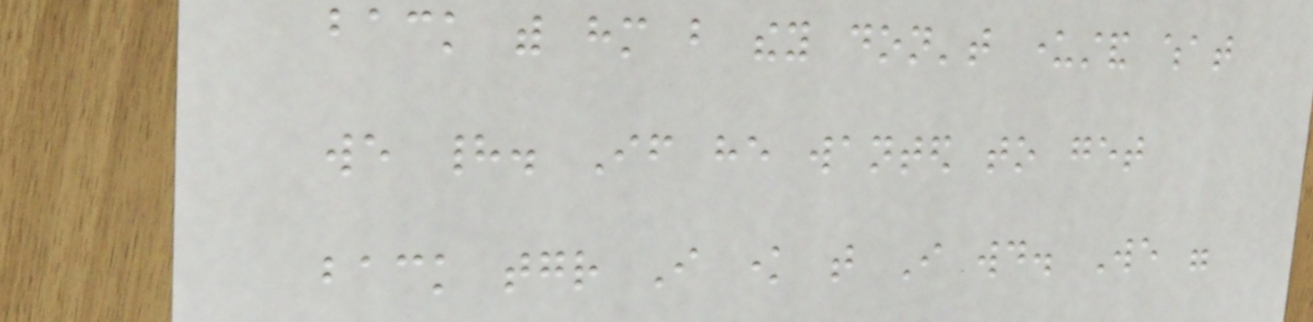back with him but they don't understand what
we had. If he wanted to get
back together I know that I would. We were
